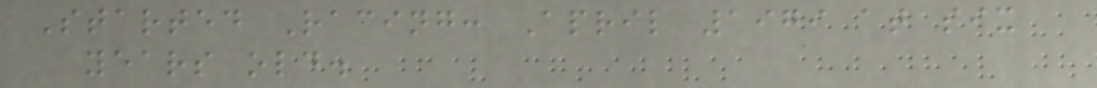Started Racing: April 1979 at six
years old.
